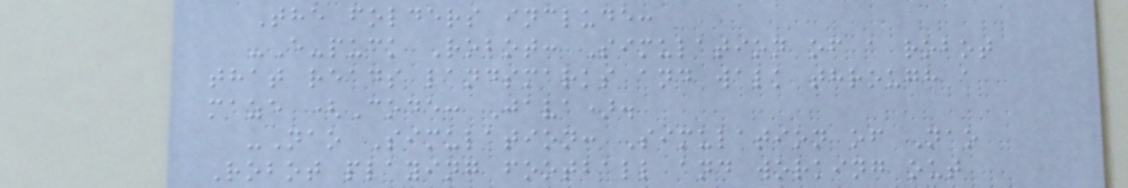The folders include:
-E-puck Robot: Simulation of a robot
that reads landsmarks and walk through a
maze (Code: Java).
-Nao Simulation: Simulation of Nao
Robot playing football and working out
